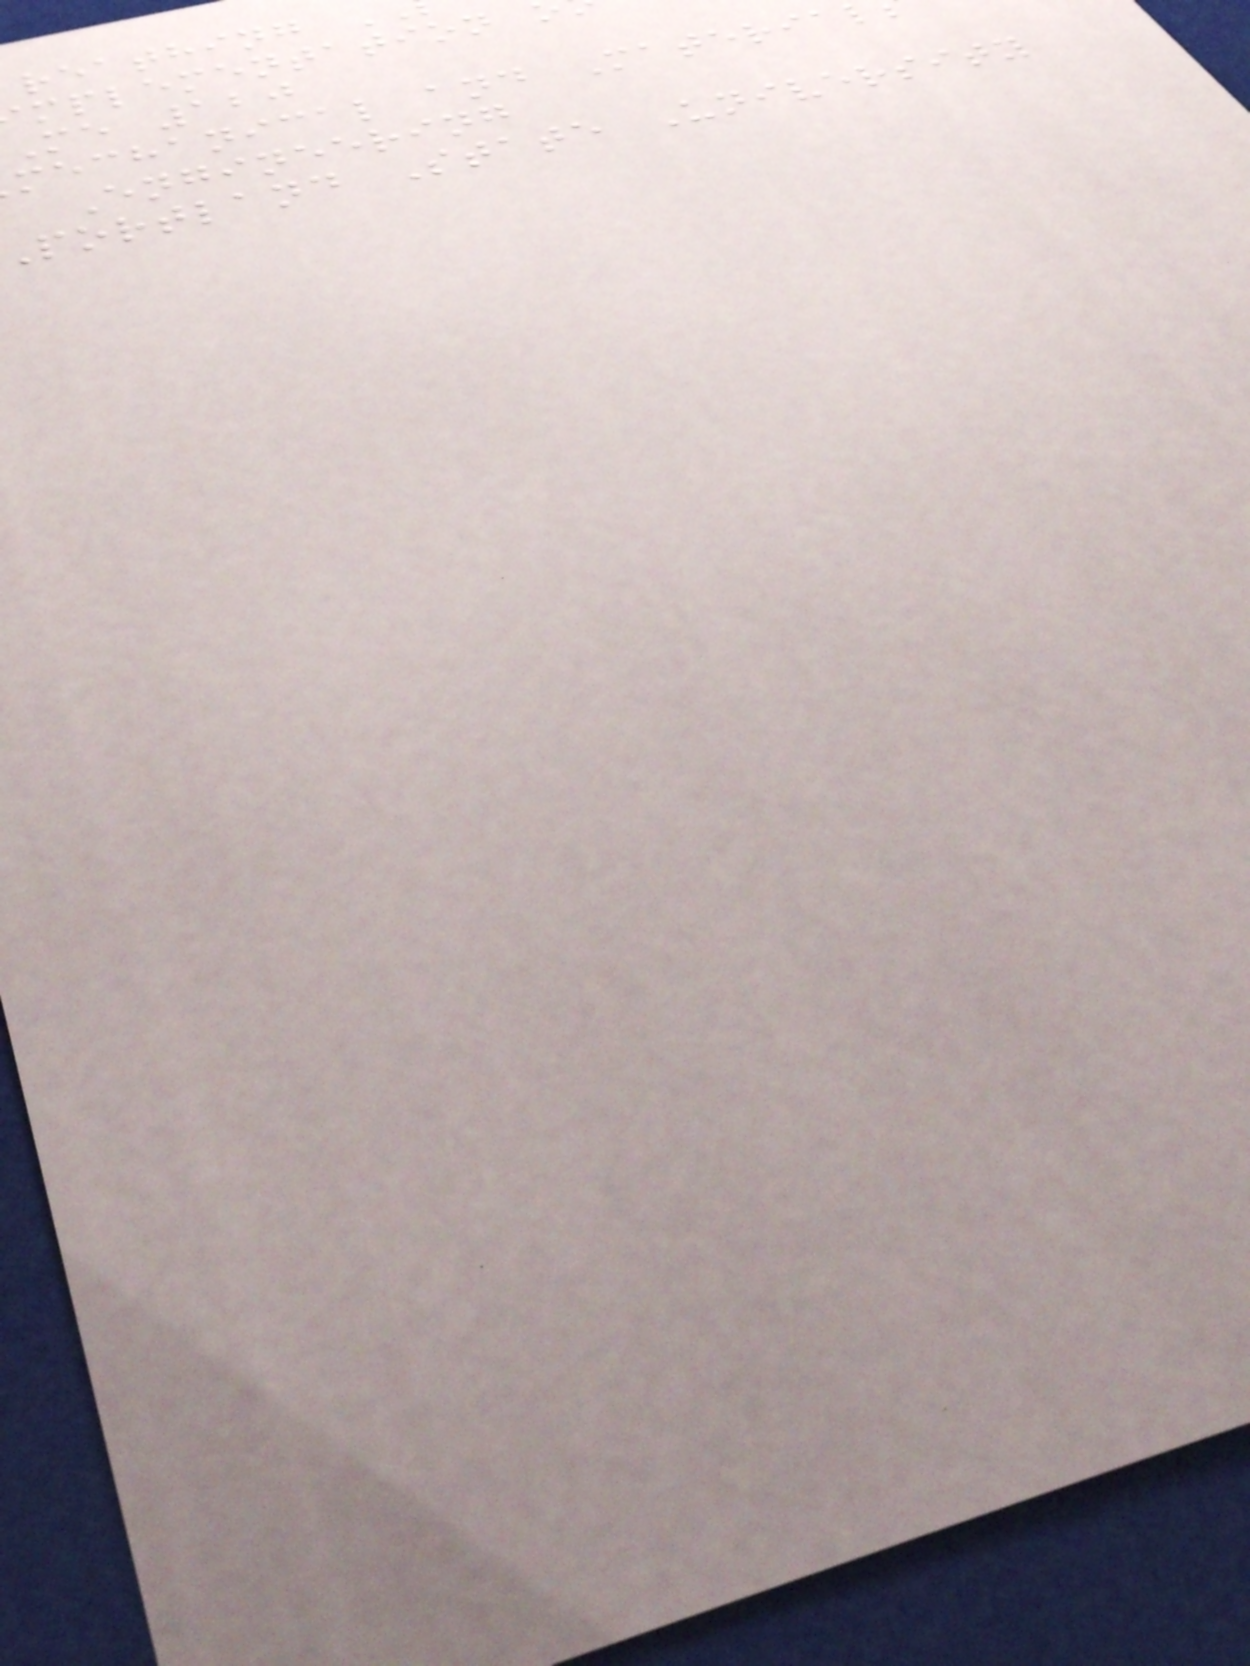reathing
mplementation
me 120
mechanical and Materia
Engineering
portland State University
